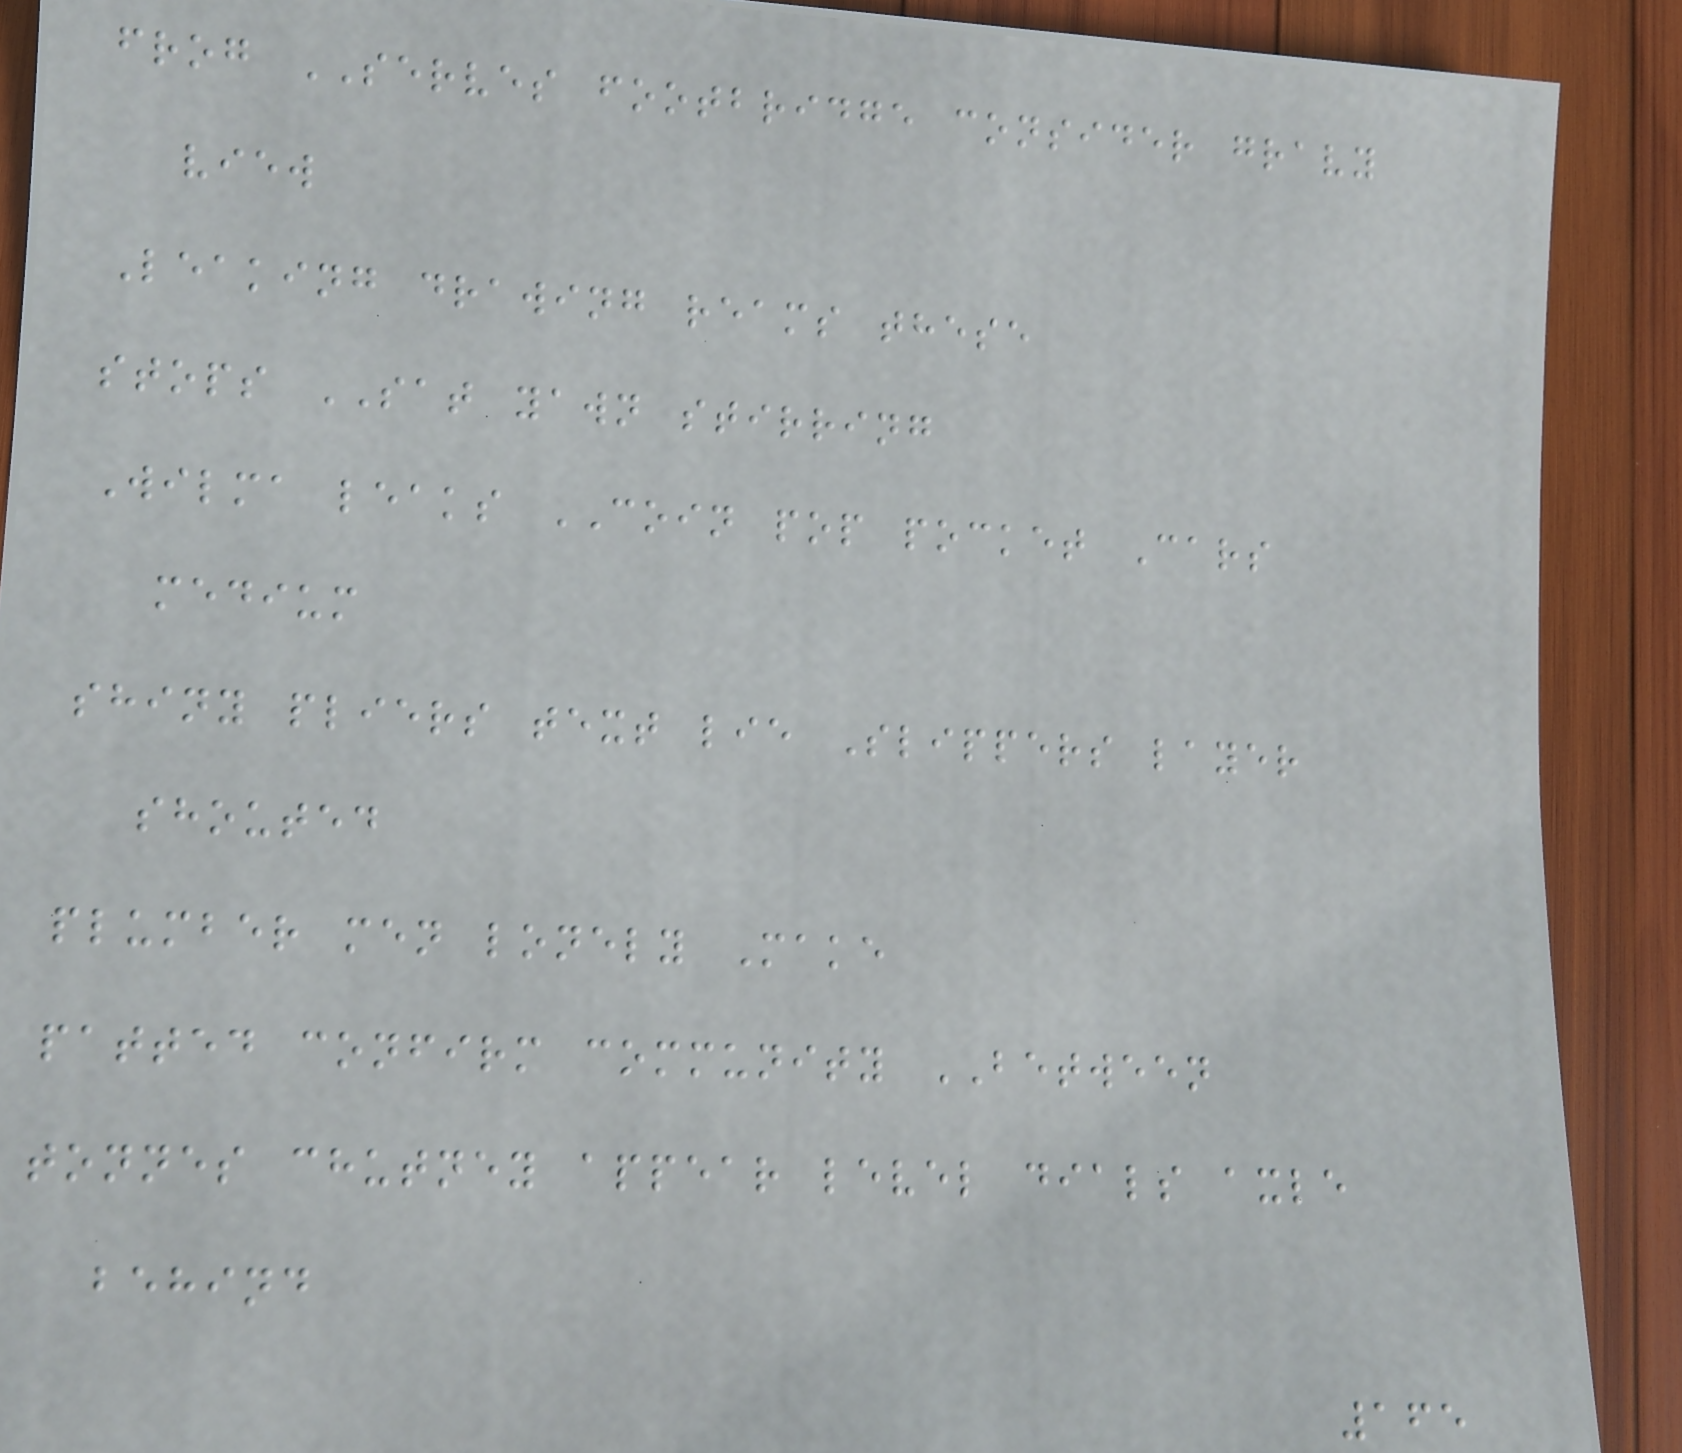frog SERVES footbridge consider gravy
view
Leaking drawing reams these
stops SAT yawn stirring
Wilma leaks COIN pop pocket Cars
medium
shiny pliers text lie Slippers layer
shouted
plumber men lonely Make
patted confirm community BETWEEN
tonnes chutney appear level dials axle
behind
165
